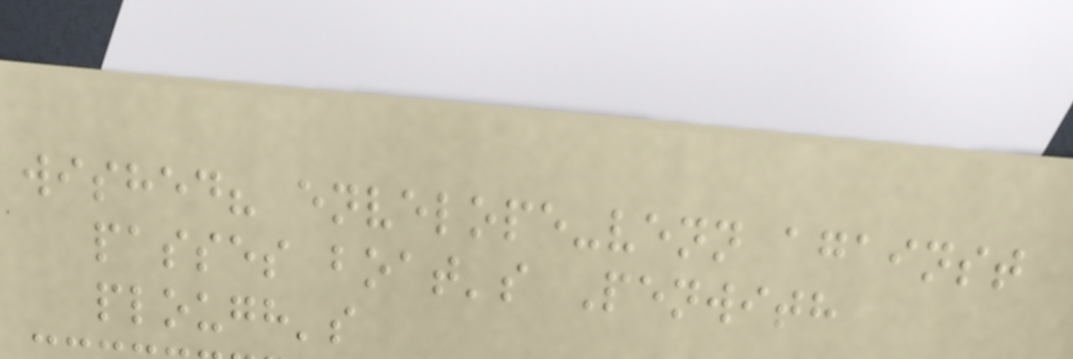wished? envelope-venn against
passes boat's Penwith
plough's
